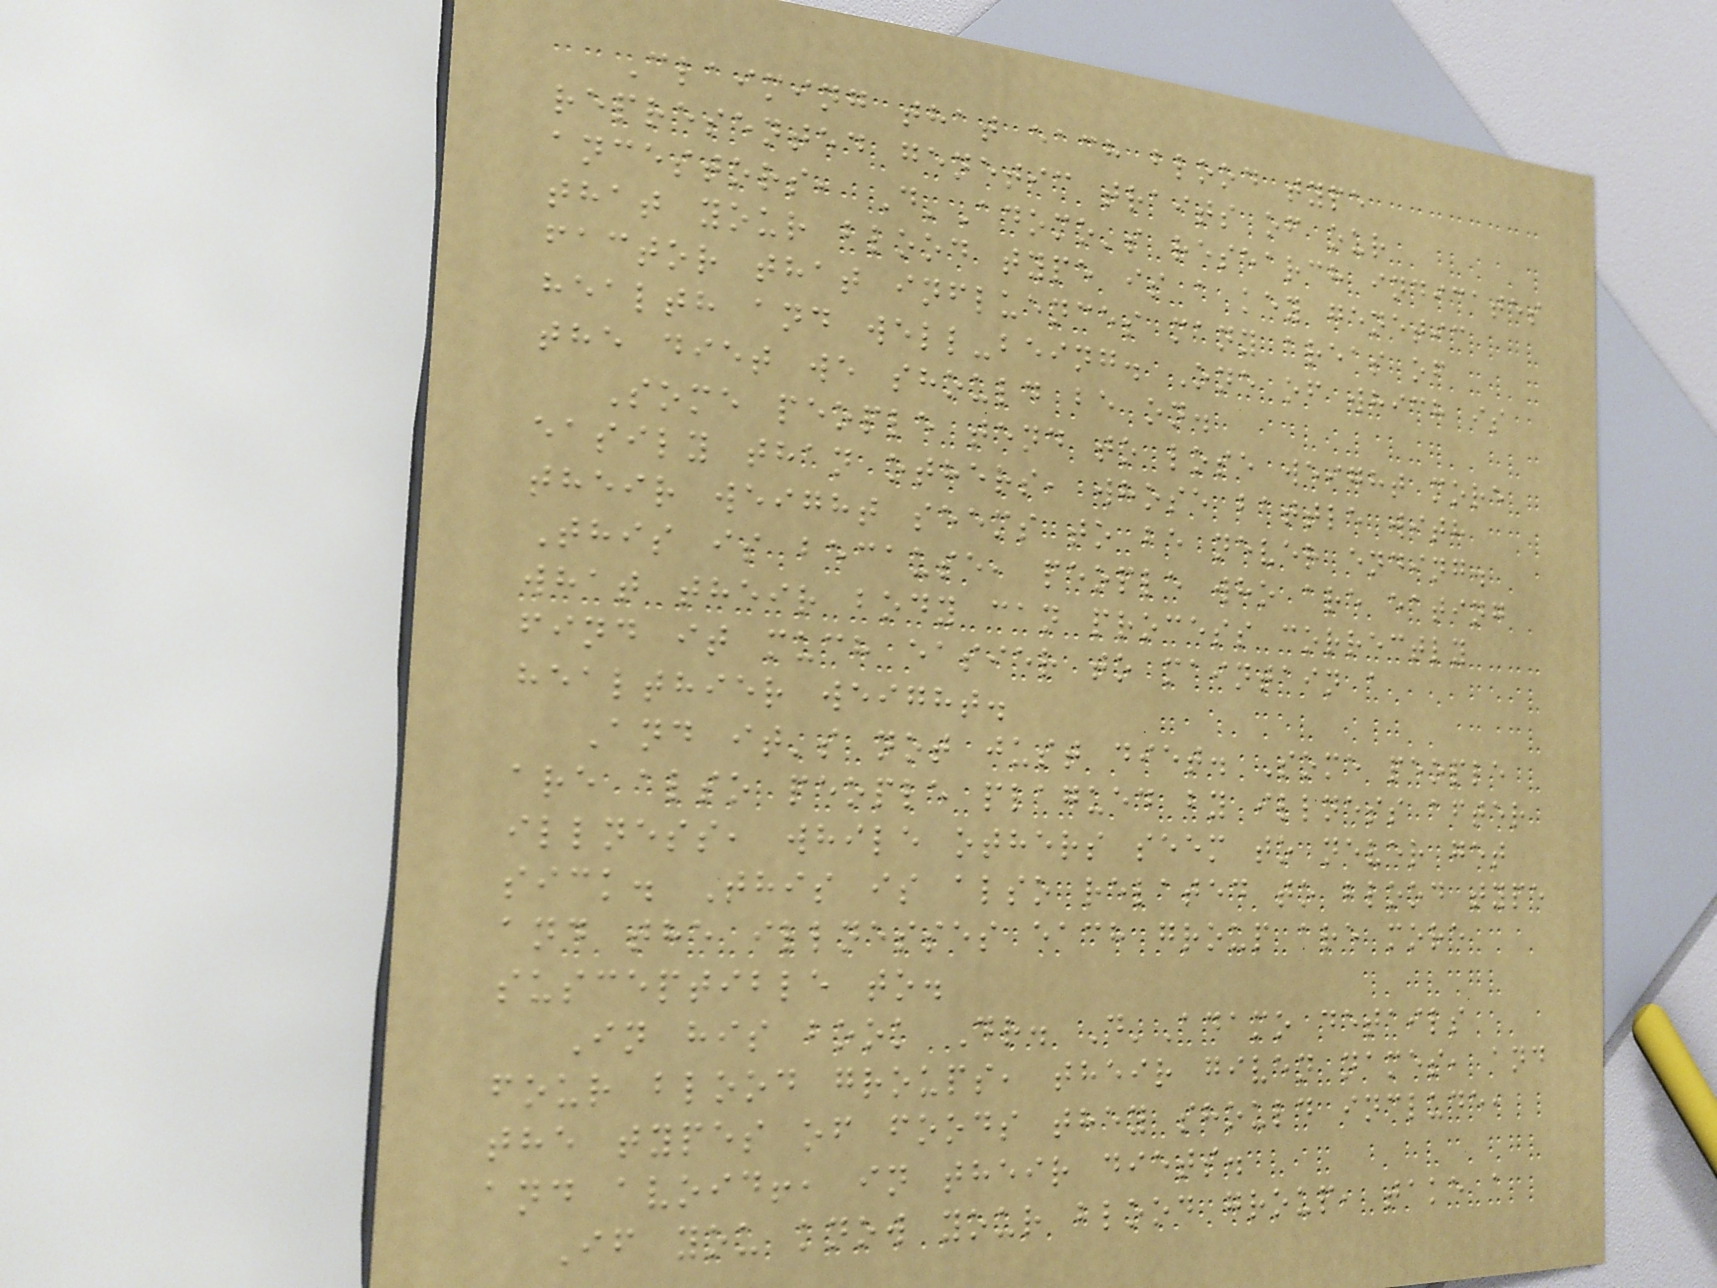Claiming that each blood type
represented genetic traits of our
ancestors, D'Adomo's research indicates
that your blood type is a key genetic
factor that influences many areas of
health and well-being. One of which is
the diet we should be on.
Some people tend to lose weight more
easily than others, whose battle with
their weight seems to be never ending.
This is because, people who are eating
what their body can process correctly
find it much easier to maintain a
healthier weight.
And it's not just diet. Some people
are also people plagued by illness after
illness, while others seem to never get
sick. This is also related to blood type
and the illnesses each group are more
susceptible to.
In his book Dr. D'Adamo details
four blood groups, their given names, and
the types of foods they should include,
and avoid!, in their diets.
If you know your blood group, take a
